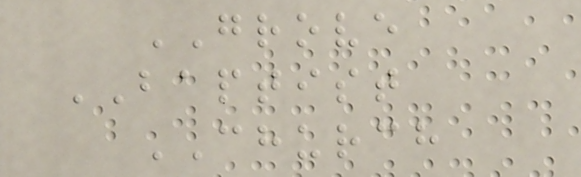GROVE
BAPTIST
CHURCH
